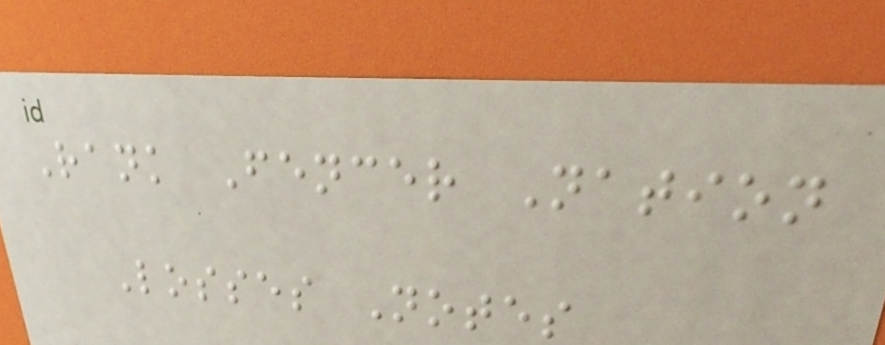Rank Fencer Nation
Losses Notes
